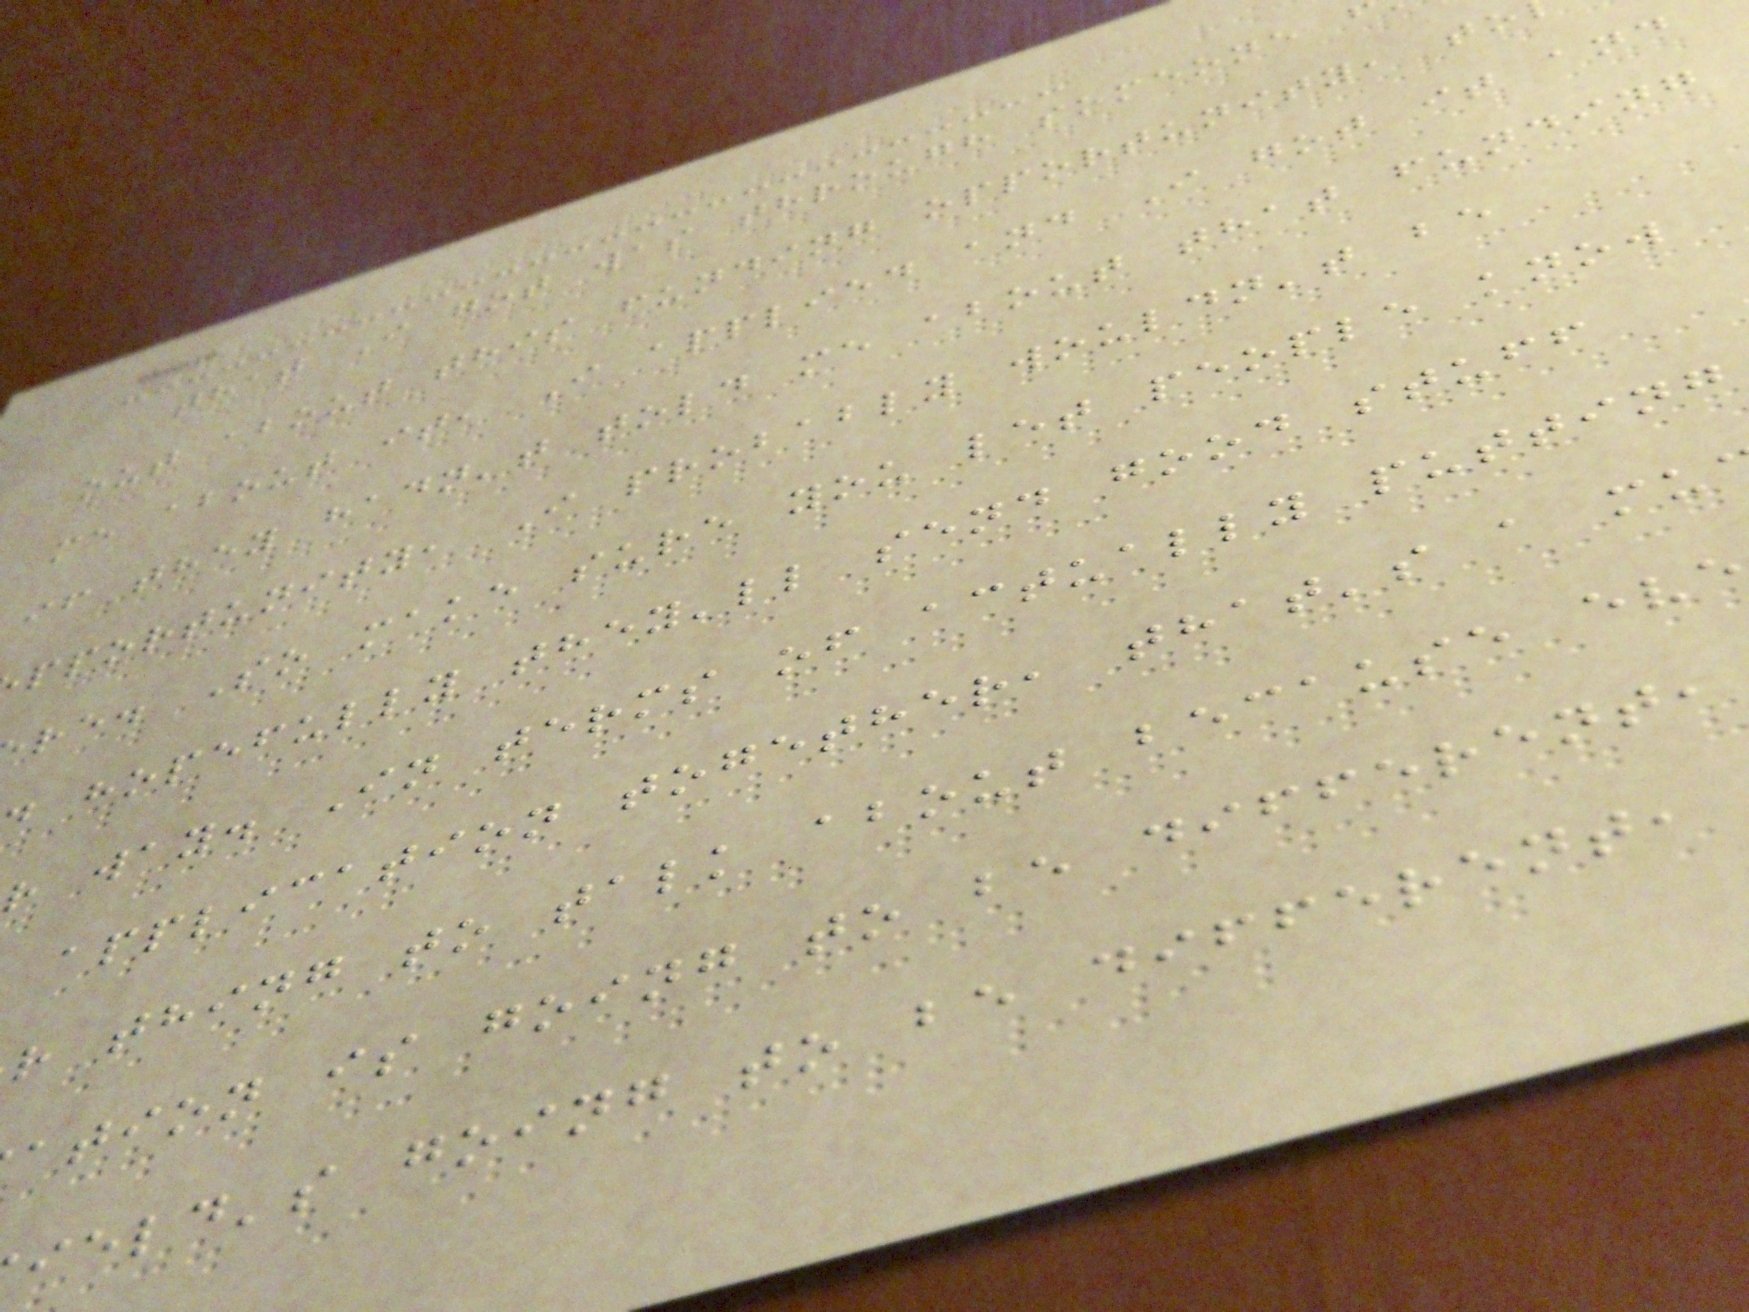that I got was through someone
out about this funding opportunity, to
me about it, I applied and I got it and
if they hadn't told me about that funding
pportunity, I probably wouldn't be
re. So make sure you let people know
hopefully they'll send good stuff
r way. In terms of actually putting
application together, that's a mu
r thing to talk about because eve
ation is going to be different,
ield's going to be different,
